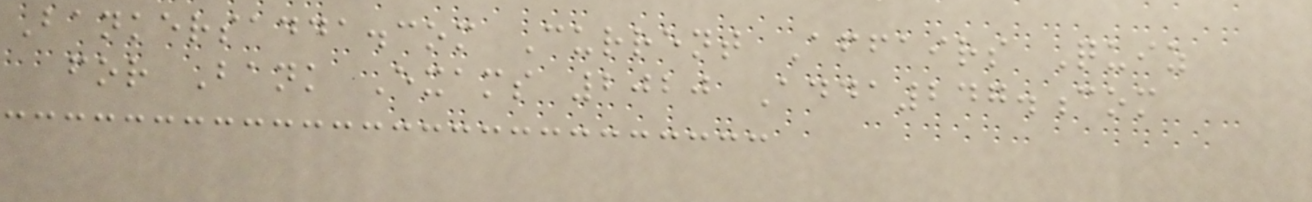Bankersadda.com Current Affairs Quiz
for Bank Exams 2020 Adda247.com
